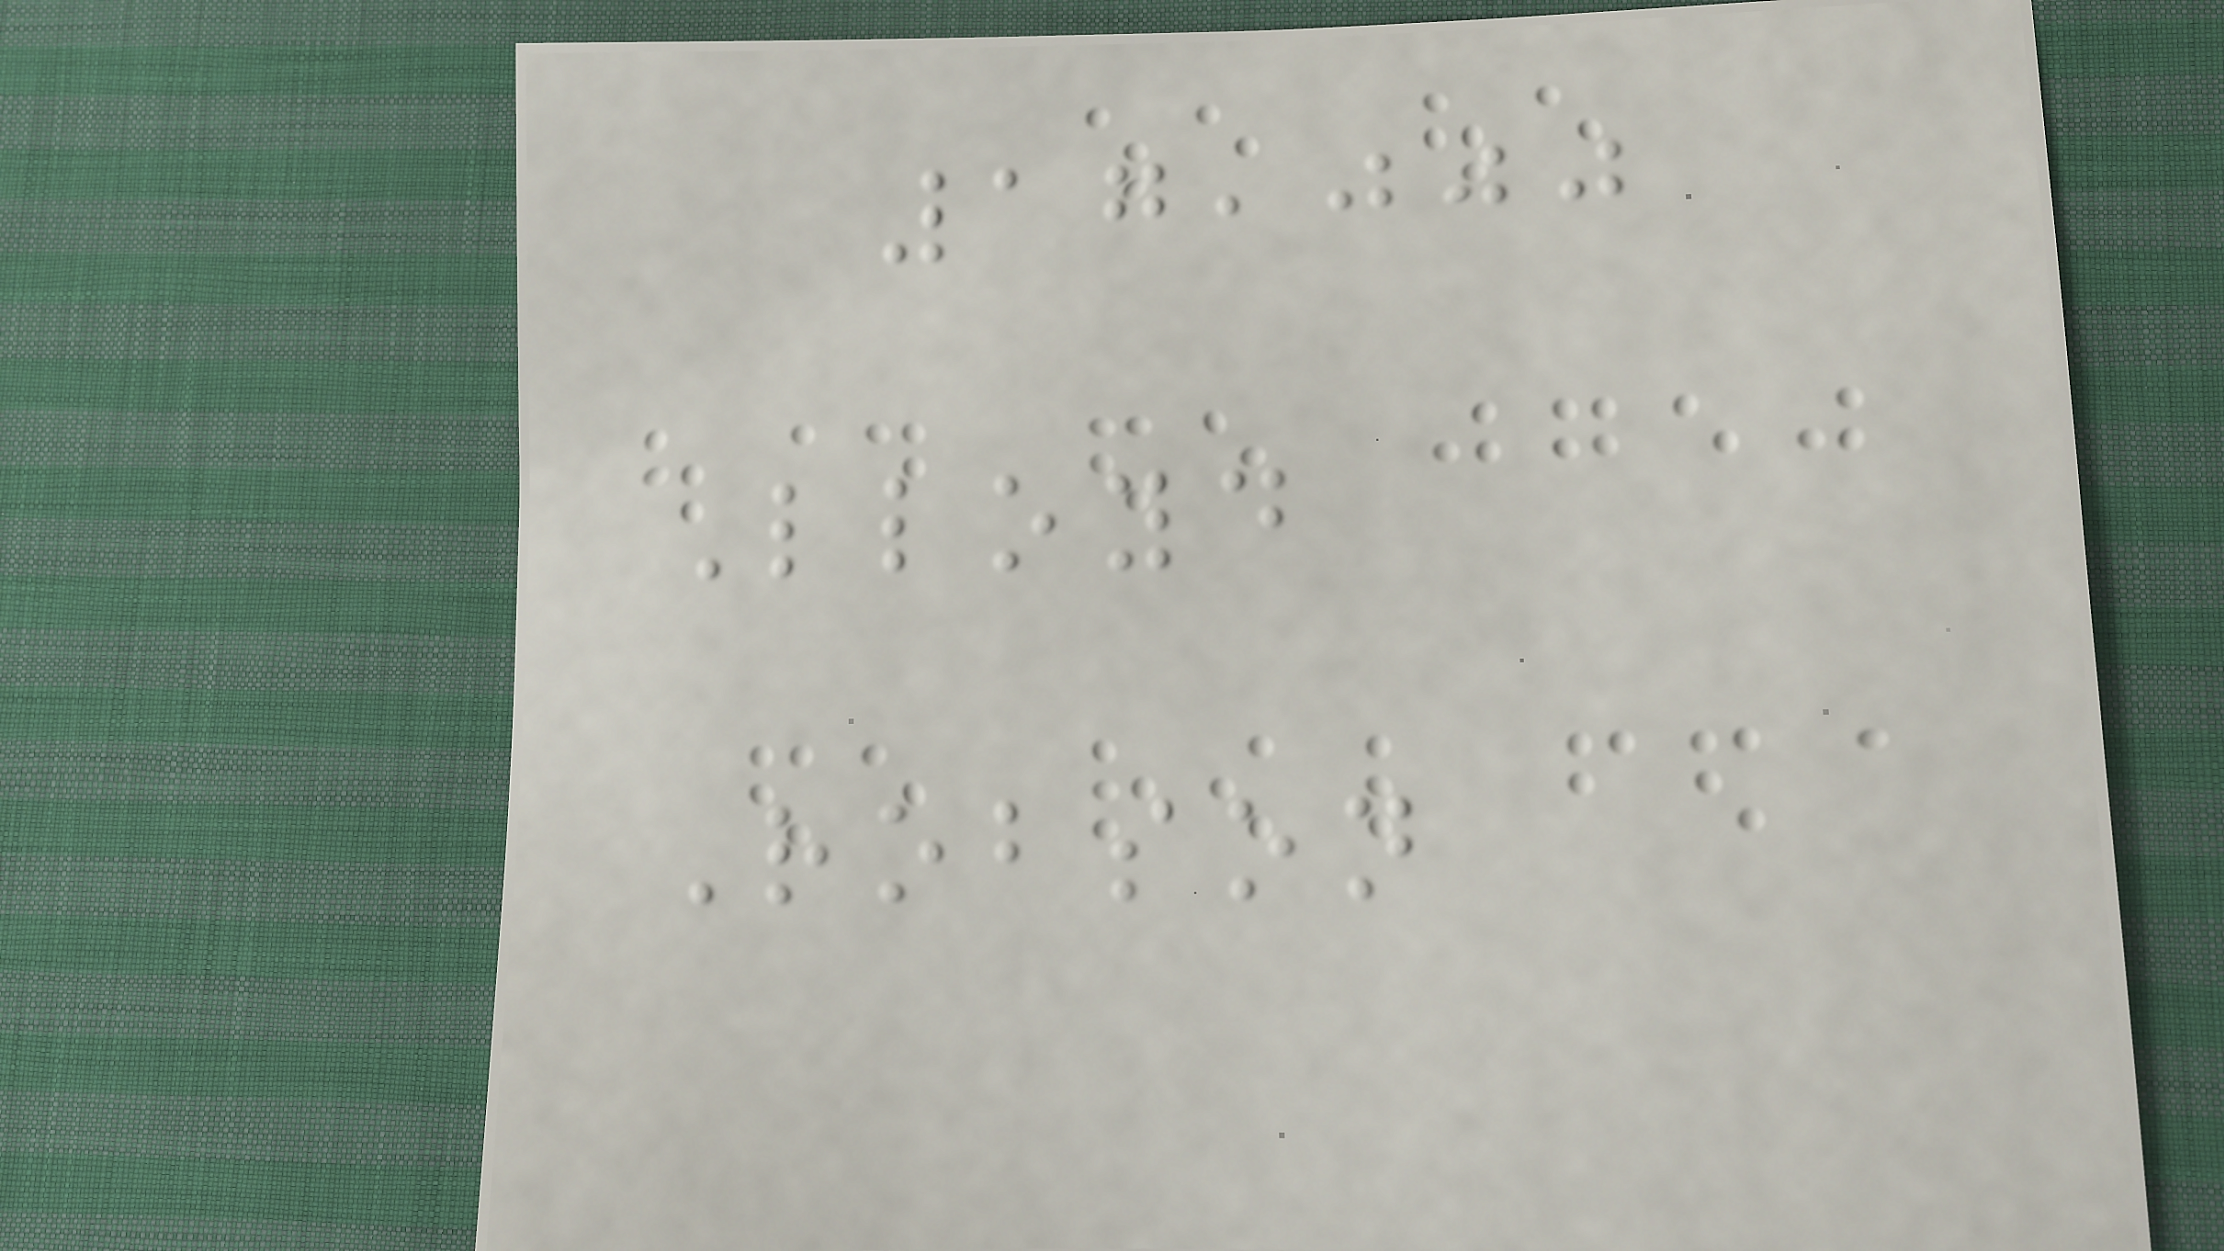17,000
Lloyd
Robson
